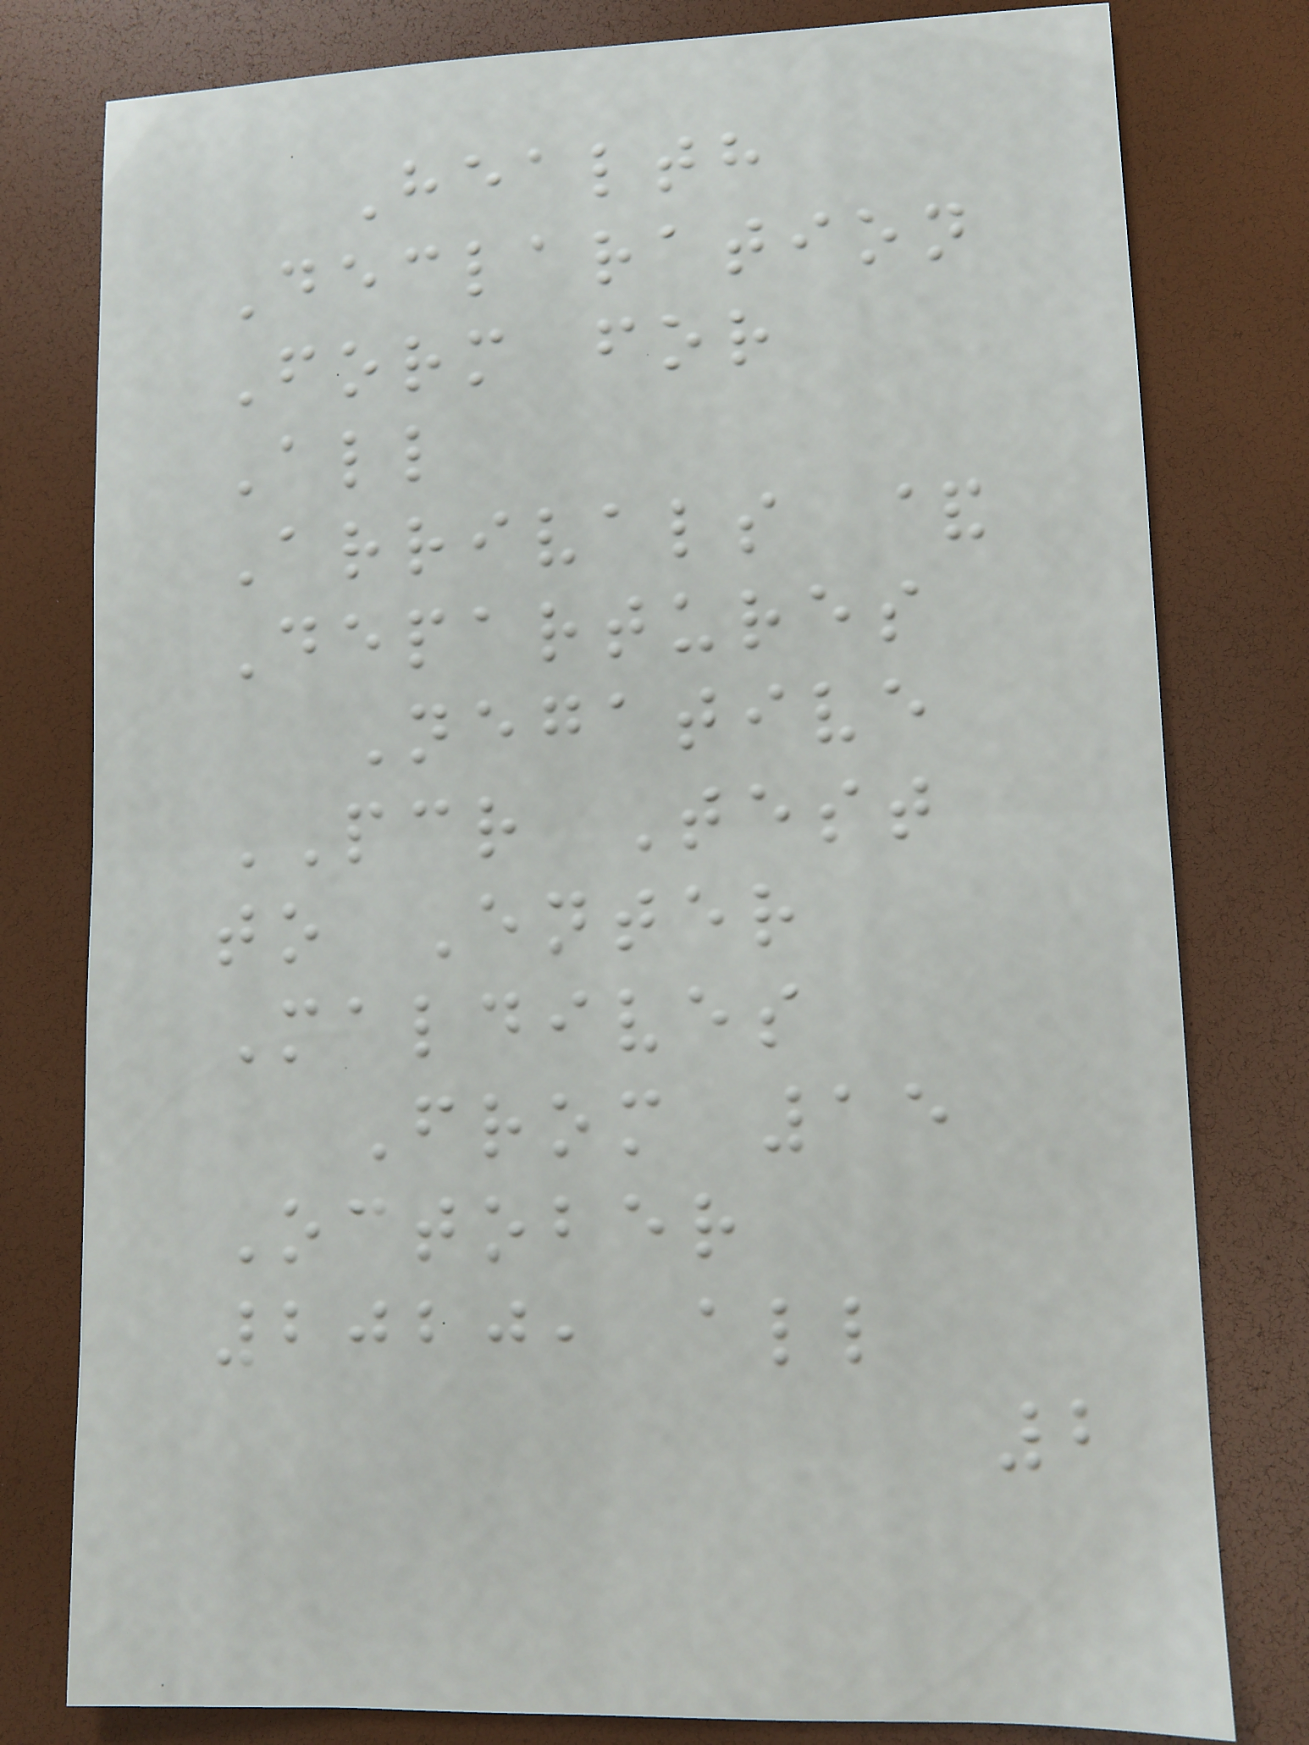Health
Declaration
Form for
All
Arrivals &
Departures
Negative
PCR Test
to Enter
Maldives
From 15
October
2020, all
2
